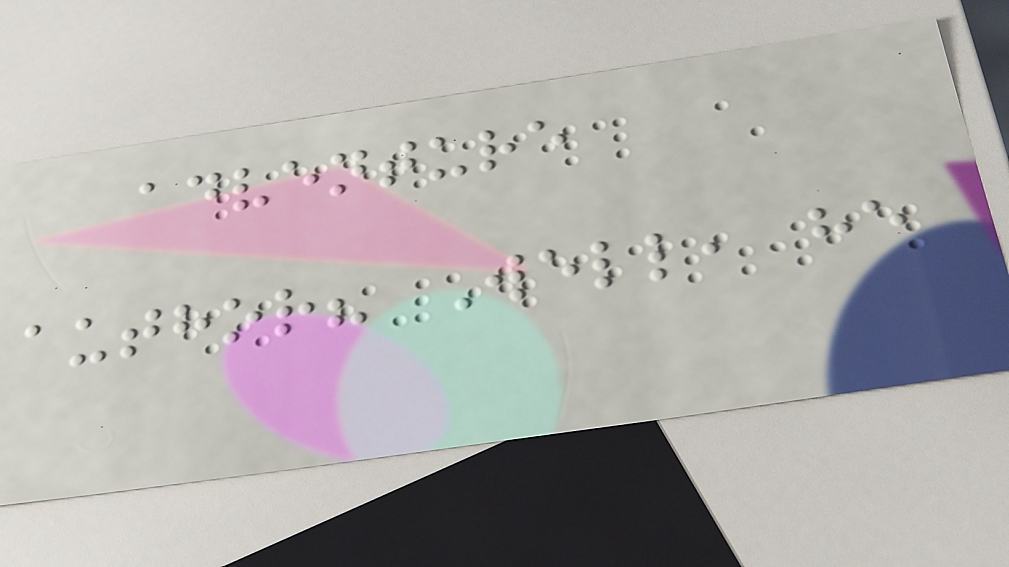adventure
author? Well, he
